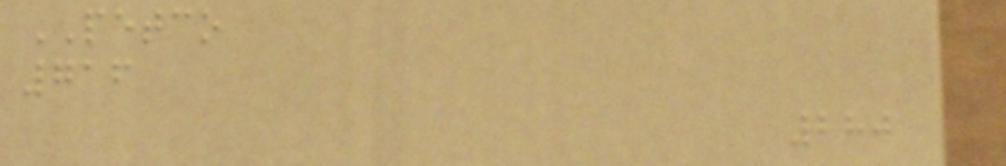PETCO
716
280
